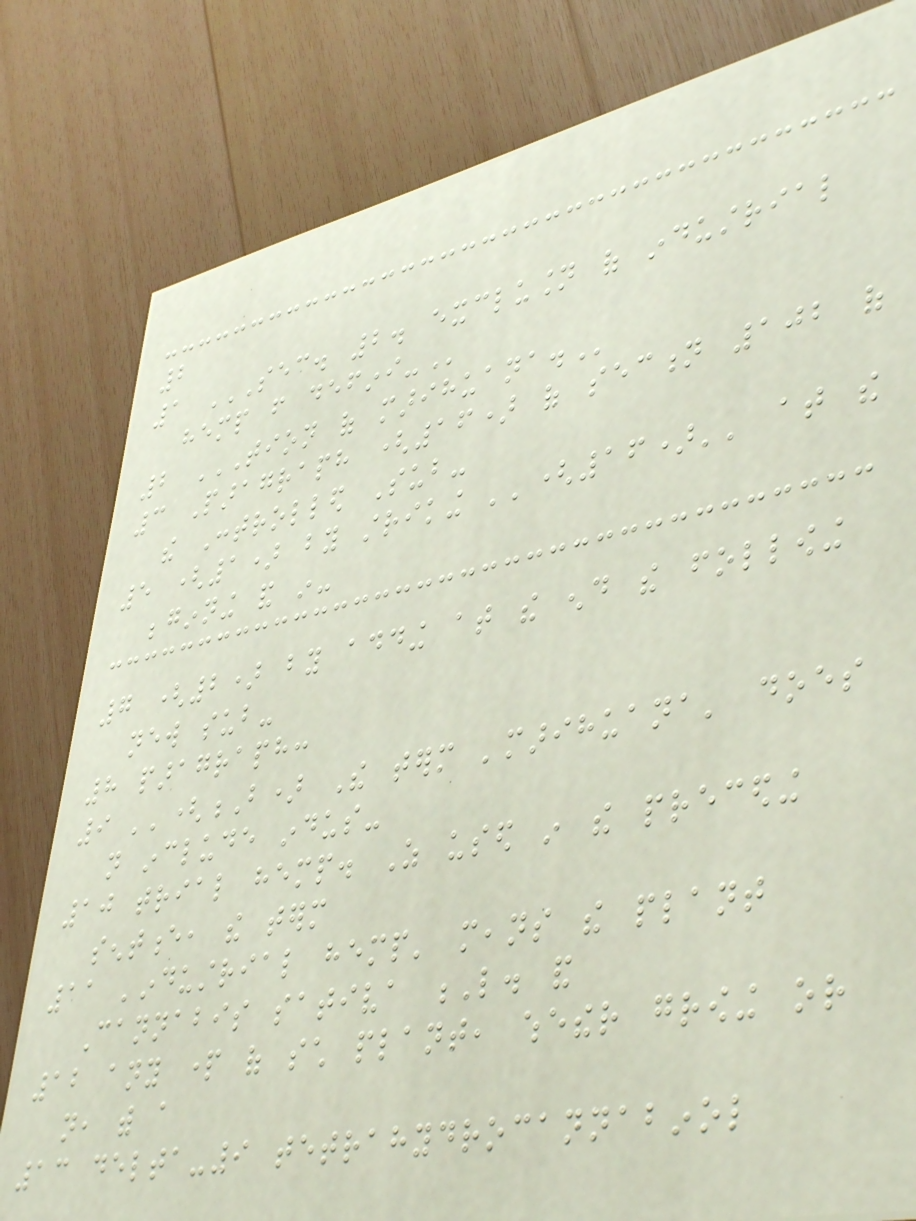2
1 SEC. 2. EXCLUSION OF INDUSTRIAL
HEMP FROM DEFINI-
2 TION OF MARIHUANA.
3 Paragraph (16) of section 102 of
the Controlled Sub-
5 (1) by striking ''(16)'' at the
beginning and in-
7 (2) by adding at the end the following
new sub-
8 paragraph:
9 ''(B) The term 'marihuana' does
not include indus-
10 trial hemp. As used in the preceding
sentence, the term
11 'industrial hemp' means the plant
Cannabis sativa L. and
12 any part of such plant, whether growing or
not, with a
13 delta-9 tetrahydrocannabinol
